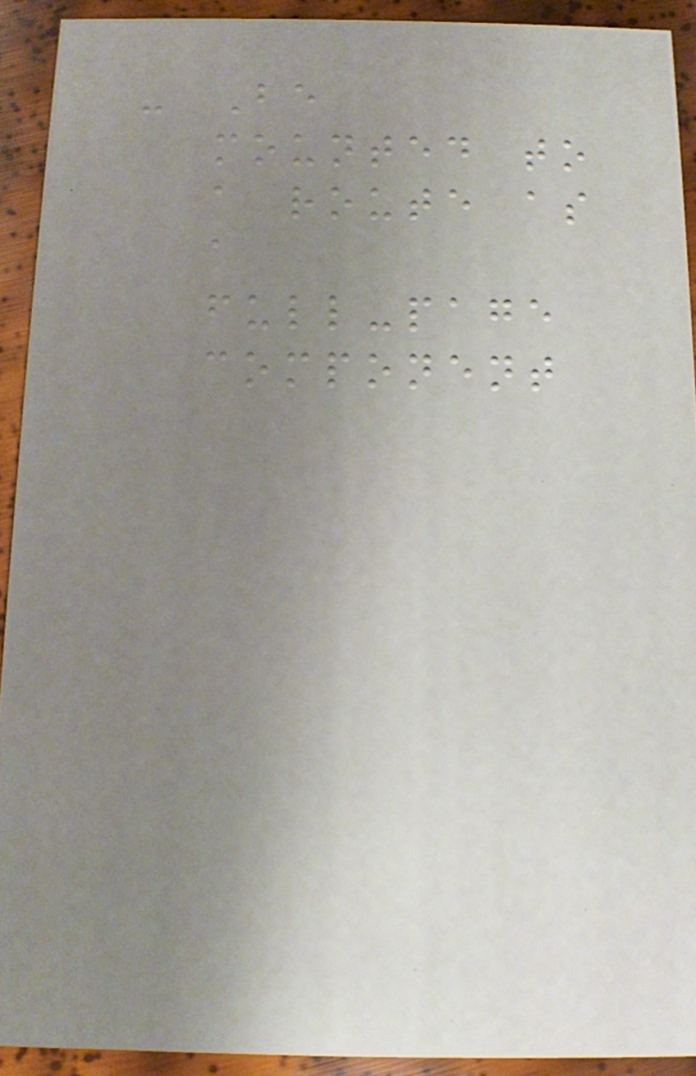- Be
mounted to
a route as
a
full-page
component
